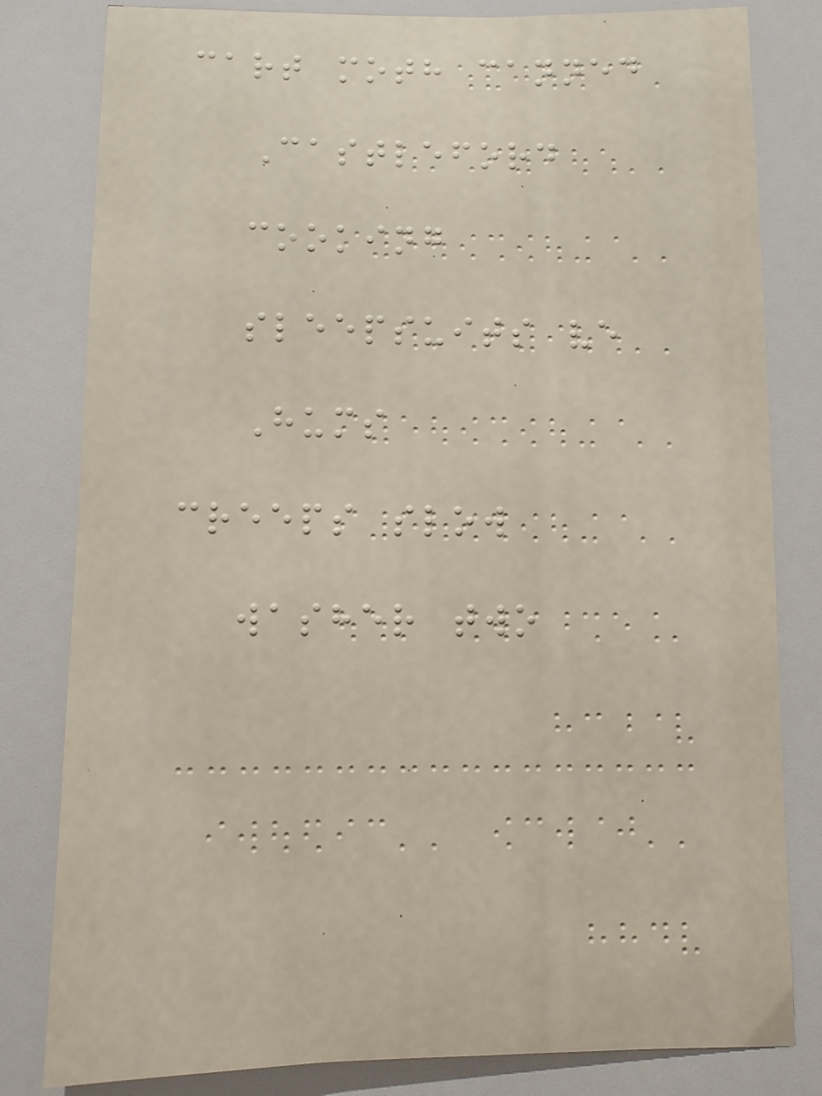cart moth canned
Castleford
cooking
sleepsuits ve
Hums
creeps slow
washer two
